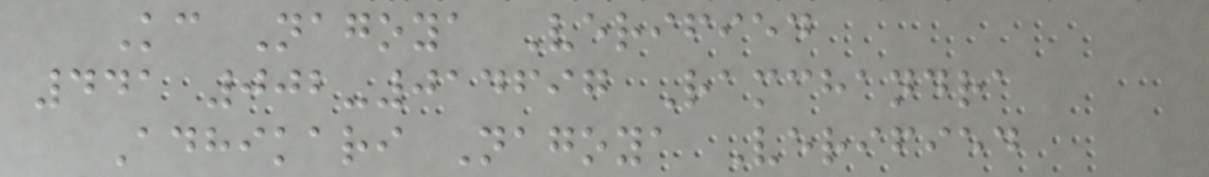Kc Nagoya Verified
441 002-014697 Ramchandra
Adhikari Nagoya Verified
